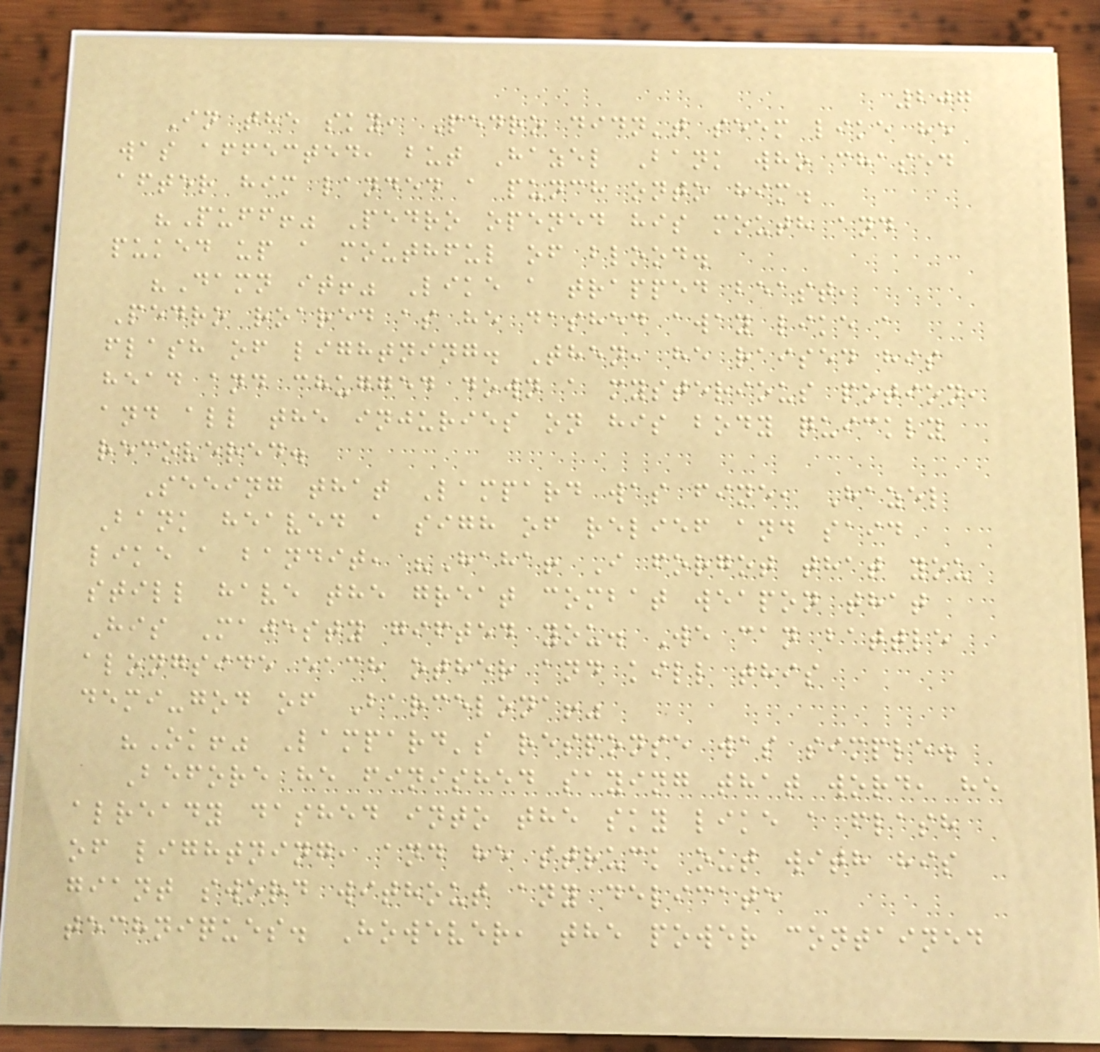207
In the sky, Pedro didn't seem like he
was affected, but Hazel Bank who chased
after him landed a punch onto him.
"Puff!" Pedro opened his mouth and
puked up a mouthful of blood.
"Damn it!" Like a trapped beast,
Pedro roared as he dashed away like a
flash of lightning. Then, he raised his
head and chugged down a mysterious potion,
and all the injuries on his body quickly
recovered.
Seeing that Lampard was fine, Hazel
Bank heaved a sigh of relief and said
like a bandit, "Haha! I forgot that you
still have the great combat weapon that
His Majesty gifted you. We can battle
alongside each other and kill this
demi-god of Barcelona!"
"Ok!" Lampard's response was simple.
Before he finished saying that word, he
already dashed into the sky like a flash
of lightning, and he struck out with his
giant sword without any delicate
techniques. However, the power contained
